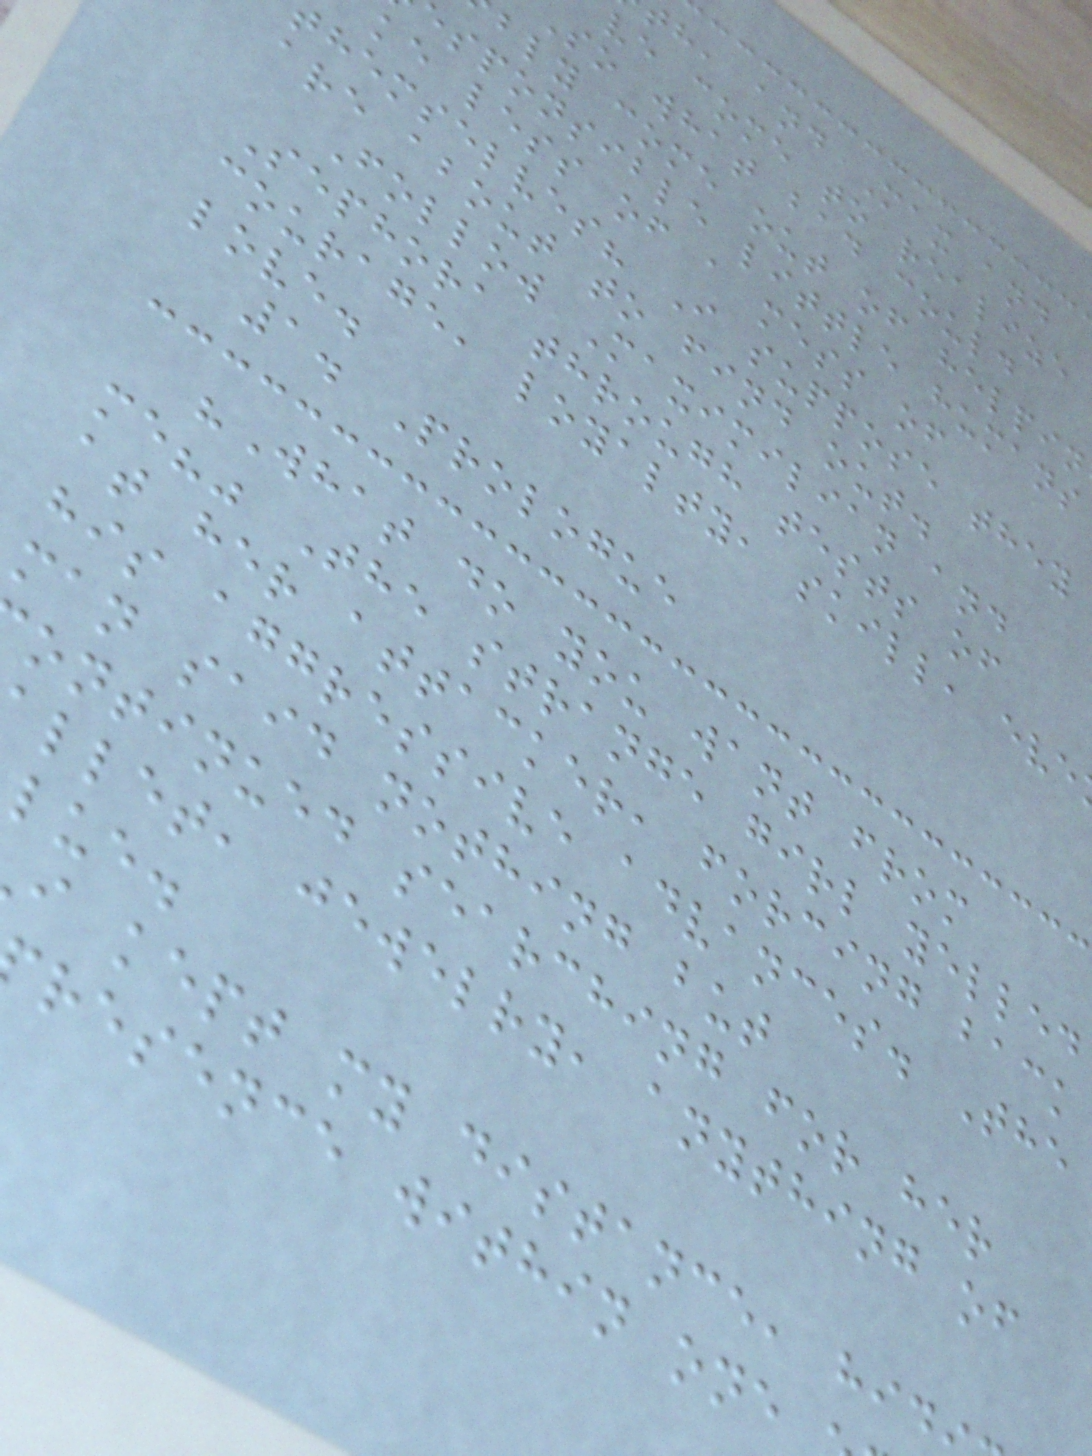h, and Max and
ve come to realize
So what bad could
bly come out of helpin
sponsible little humans
ke less of a mess of
themselves? I suppose they
are about to find out.
Follow Maximilian and
Sephora through tests of
courage, loyalty, skill, eve
love.
1. Prologue
"What do you want from
me?" The strange girl yelled
at her attacker, forcing back
his aggressive advances. The
man said nothing but
ontinued searching for her
llet, jewelry, anything of
lue.
i kept my distance, hid
resence within one
